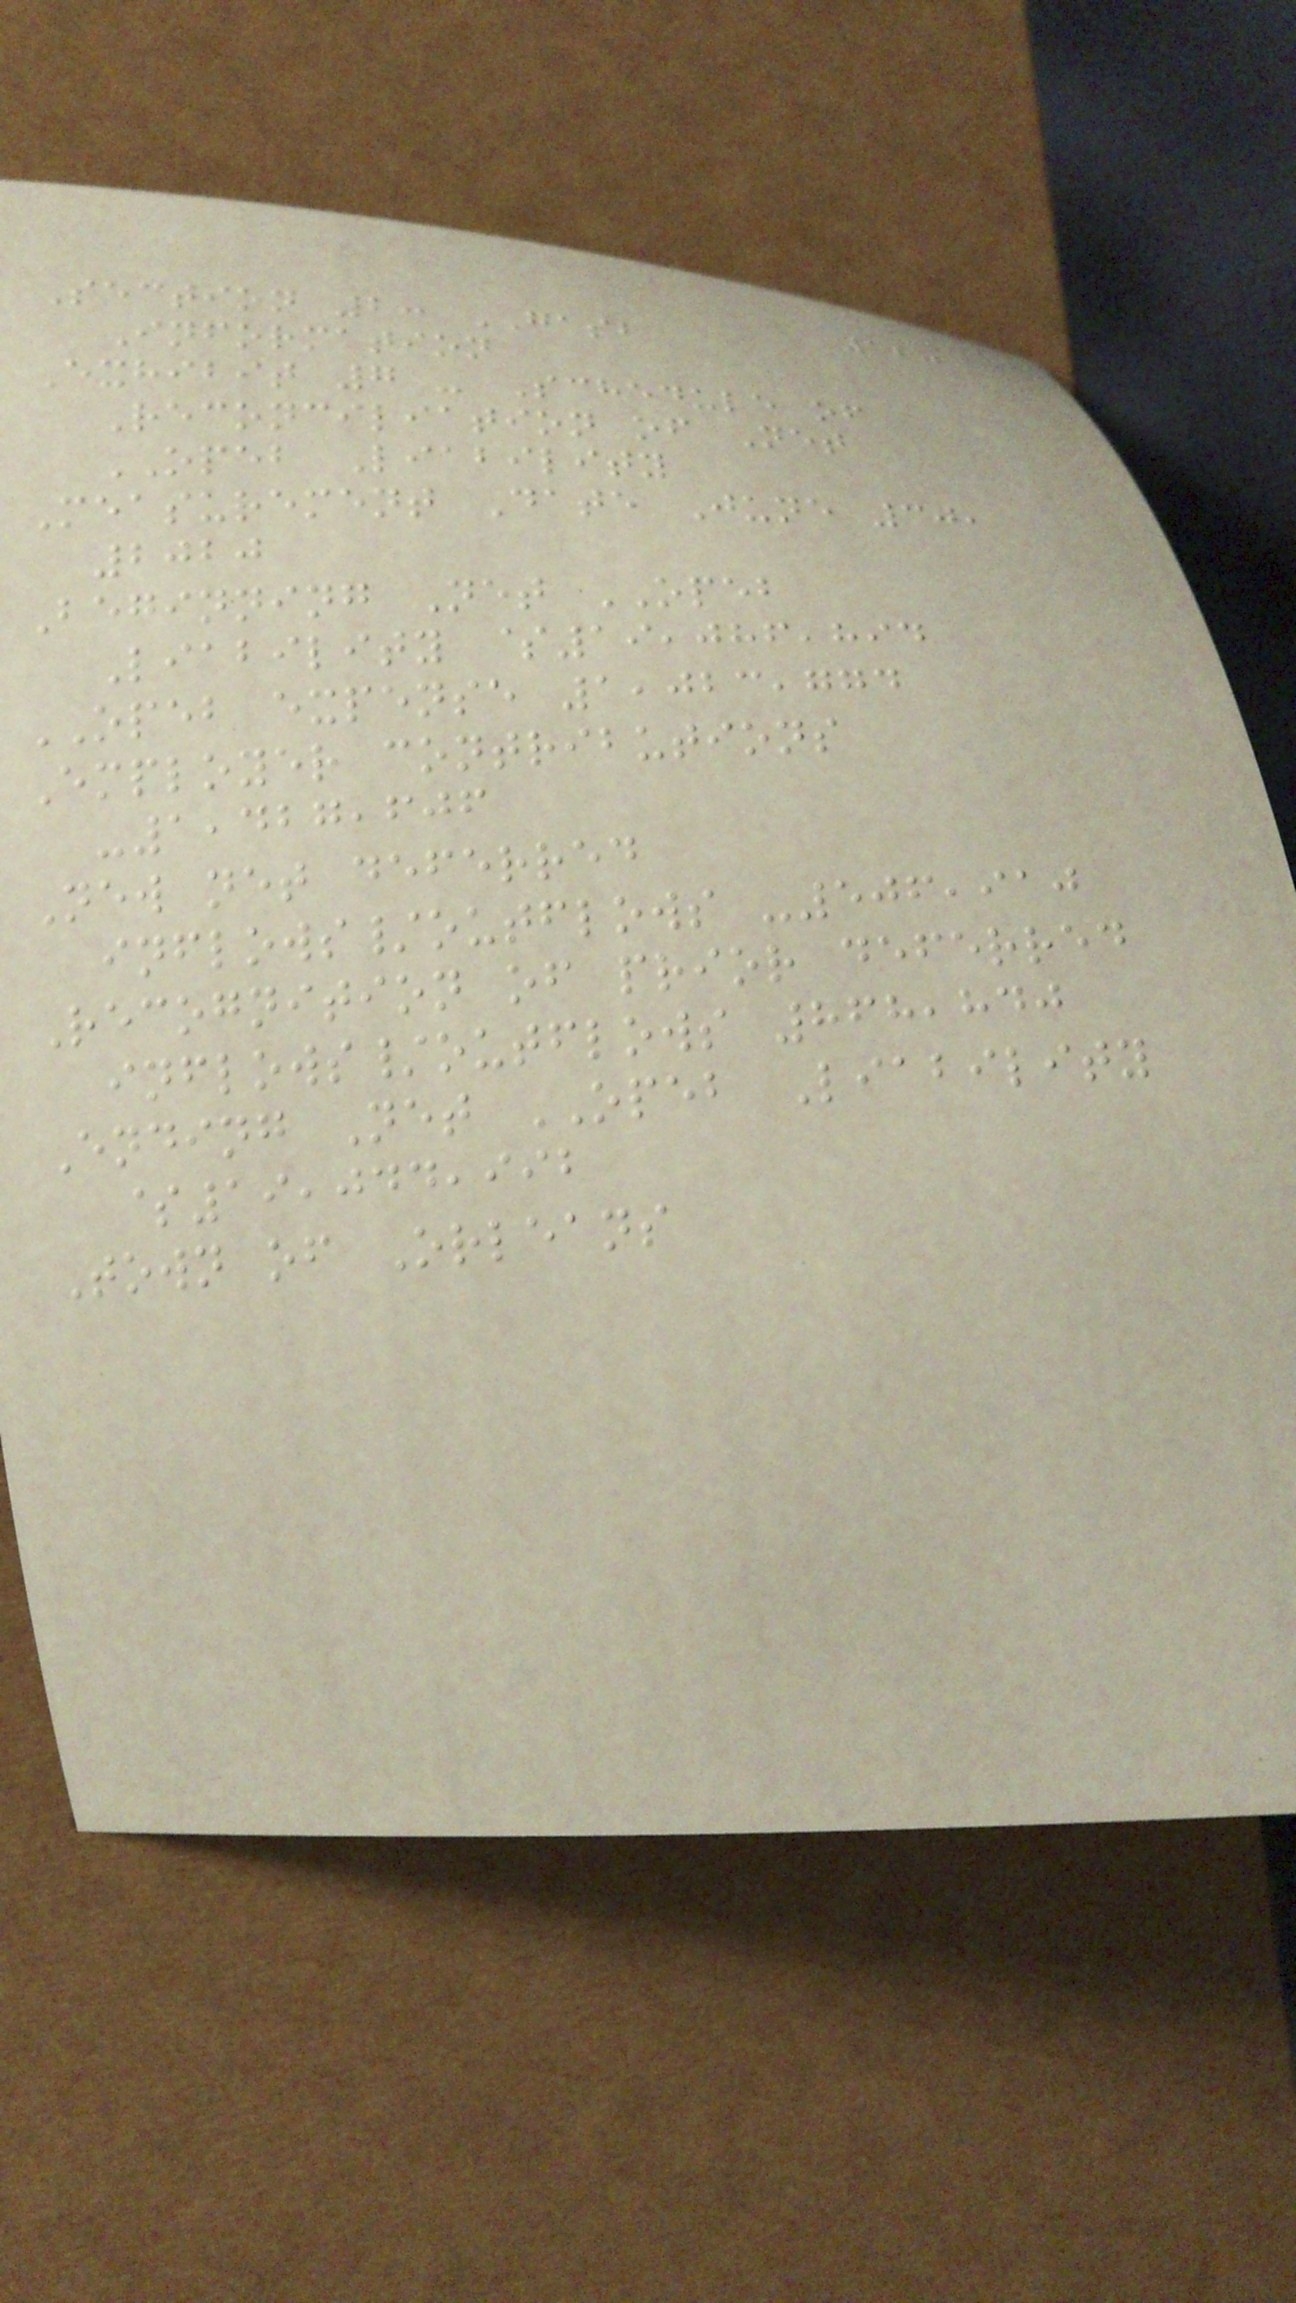120
Section 2: GASB
Information
Exhibit 7 - Schedule of
Reconciliation of Net
OPEB Liability
Measurement Date June 30,
2020
Beginning Net OPEB
Liability $19,086,894
OPEB expense 1,023,774
Employer contributions
-1,427,606
New net deferred
inflows/outflows -506,910
Recognition of prior deferred
inflows/outflows 868,840
Ending Net OPEB Liability
$19,044,992
Town of Orleans
